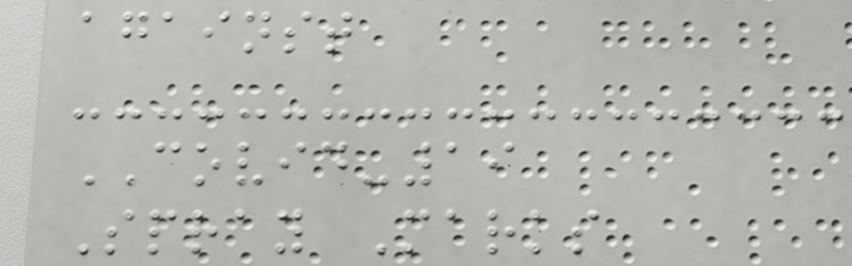against
COVID-19
Spray Marks
